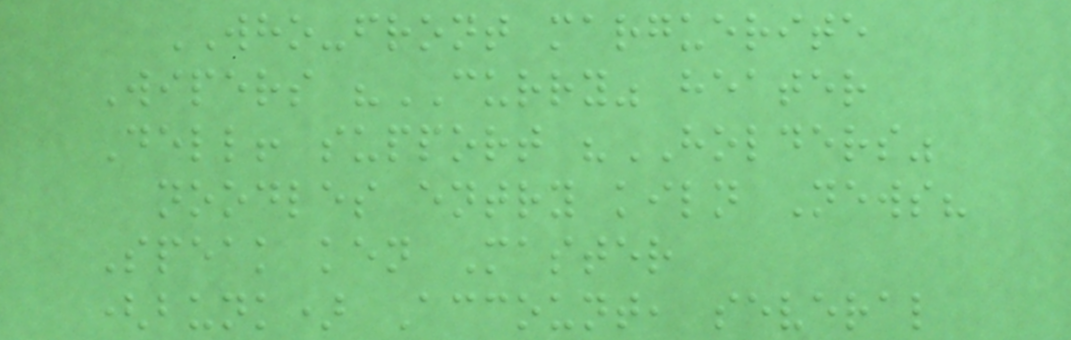WHO-front marguerite
Wipers "CURRY" heater
Dell! support "HOLDERS"
noodles entry kiln News?
Speak ken Master
(bunk) Account, several
